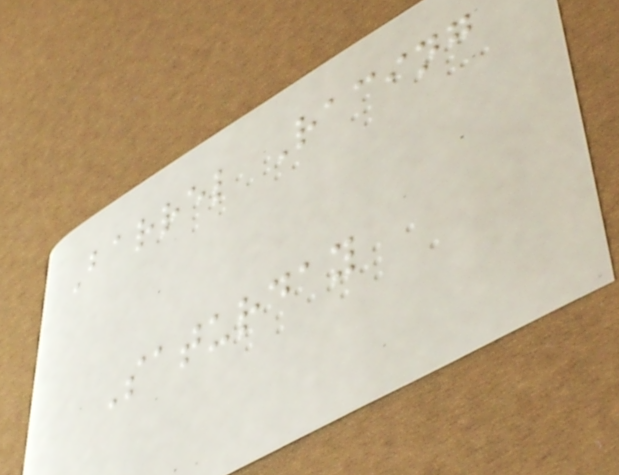Barrel Racing
Saturday
